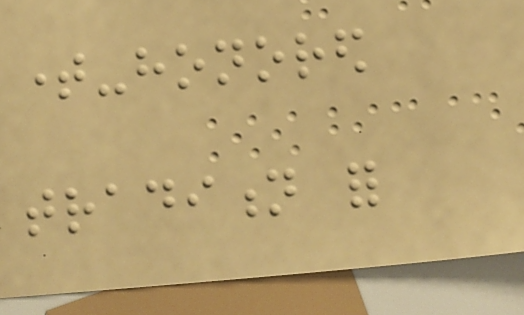time-honored
tradition for
